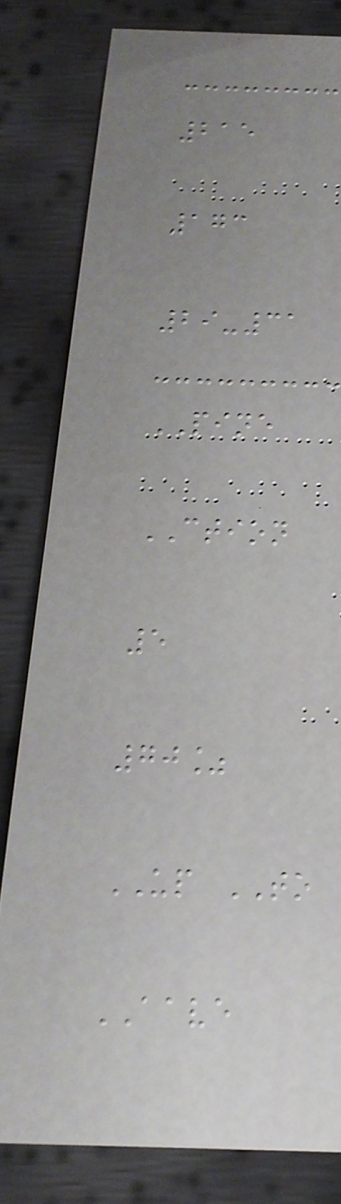215
173
29-31
PINE
CTION
5
70%
UP TO
AAVE
